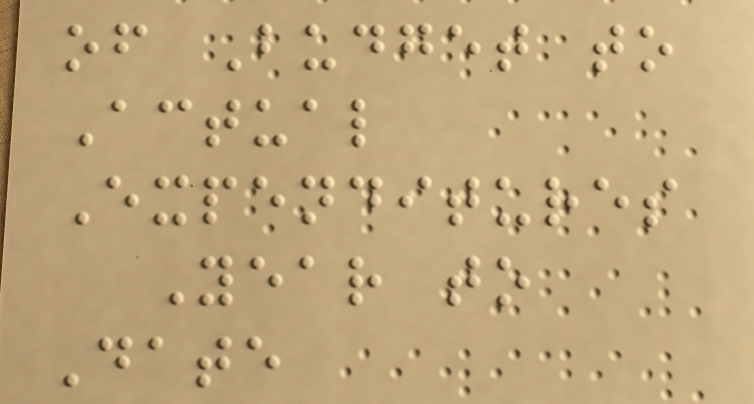of Budget to
Actual
Expenditures
Year to
Date
